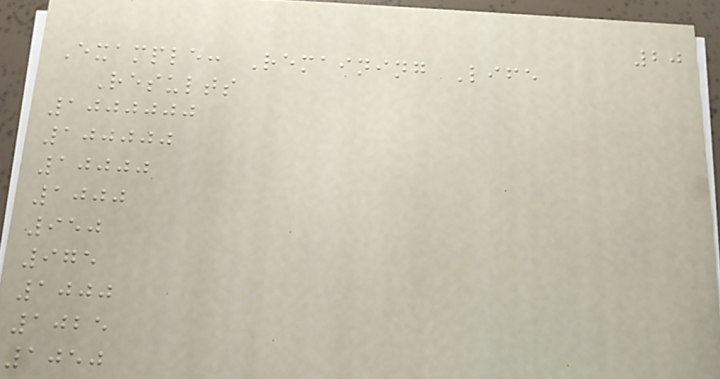20
Example: Remaining Life
Results
1000000
100000
10000
1000
950
975
1000
1025
1050
